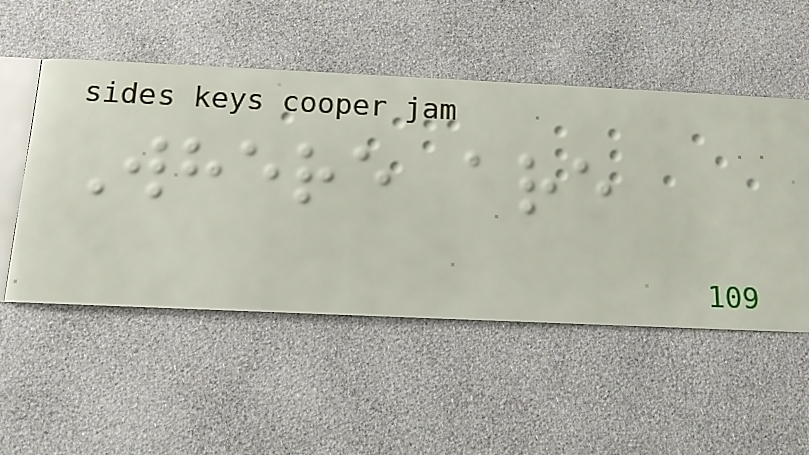Where are
